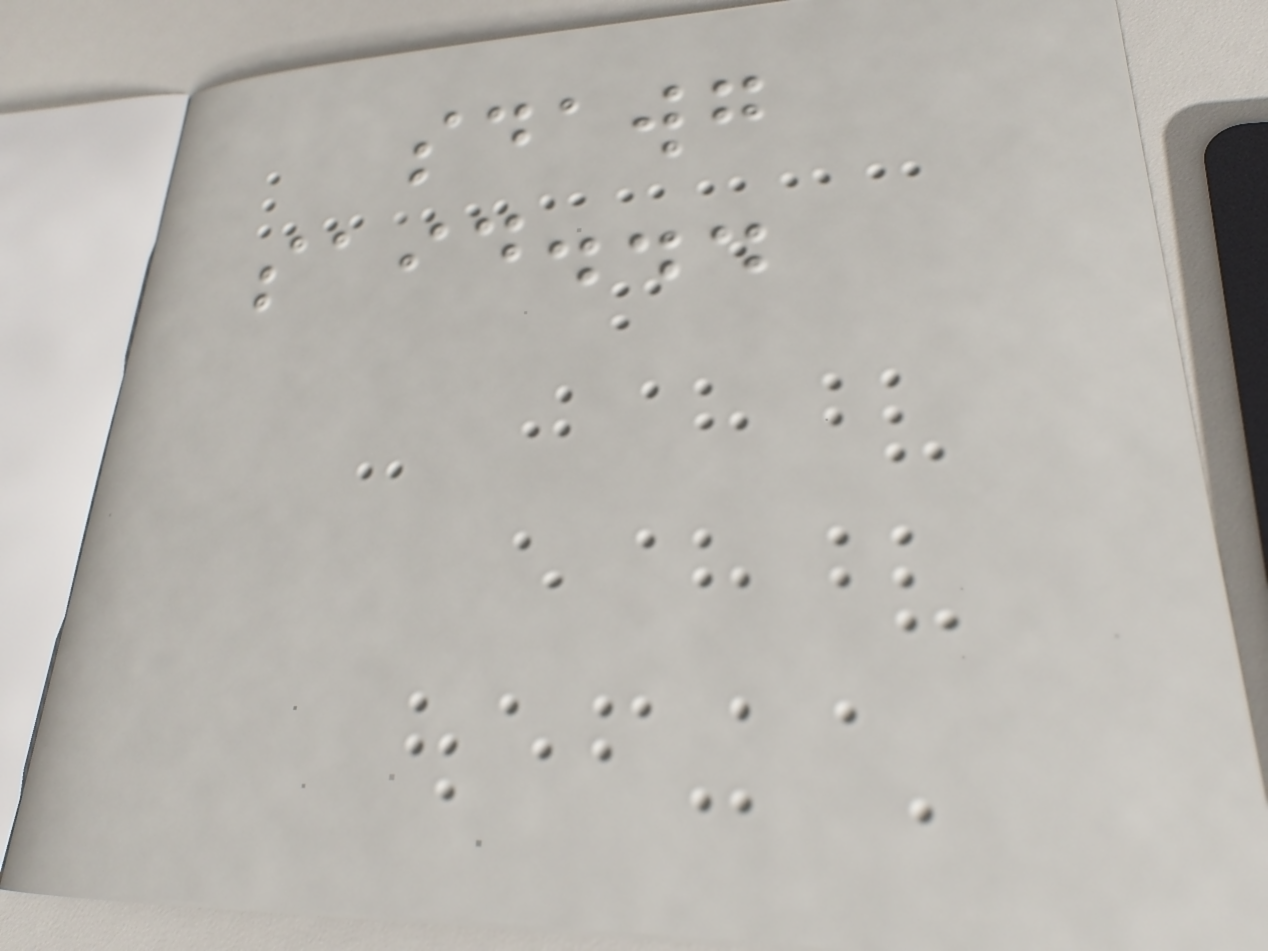sdawg
said...
